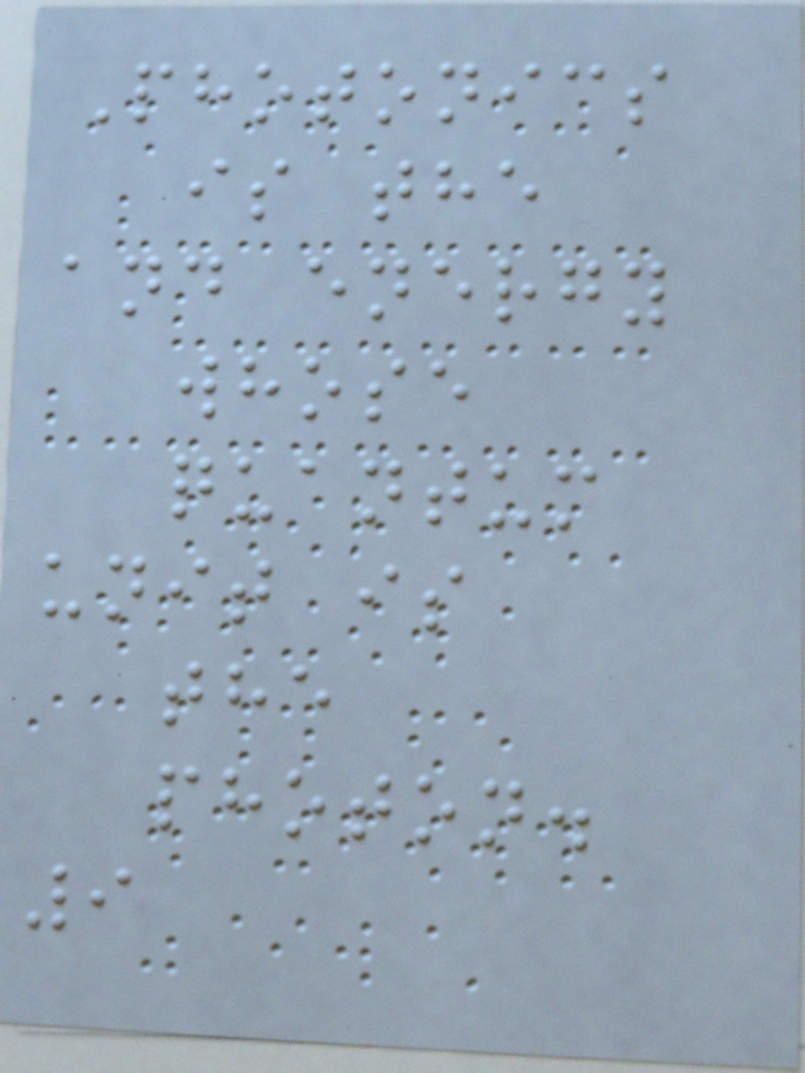Photonics
is the
and energy
whose
quantum
unit is
the
photon.
9
